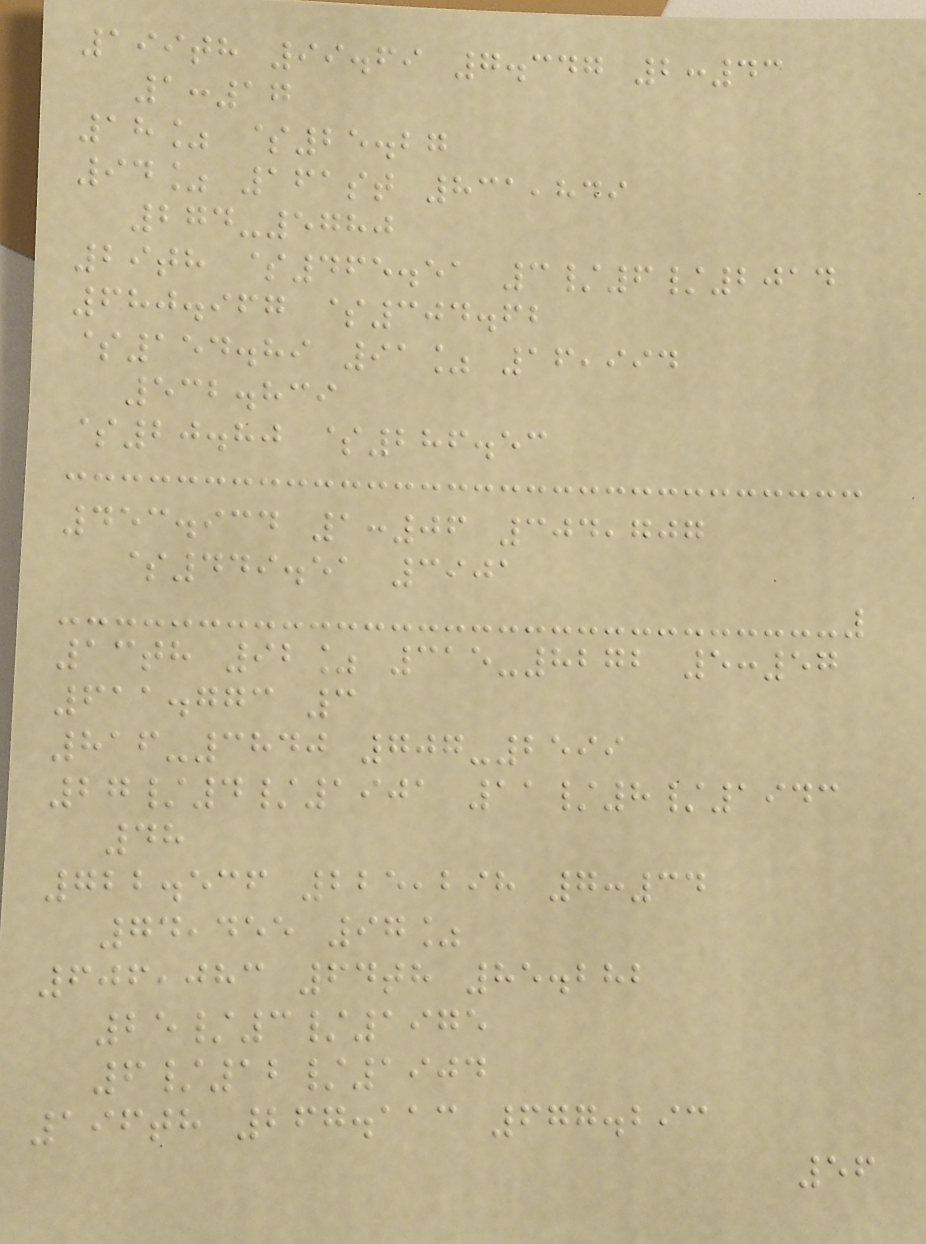199th 99.69 7.347 2:43
1:17
18% $25.27
94% 161st 831,849
274-5780
29th $465.51 3/6/2014
680.967 $304.62
$154.89 91% 16,994
532.839
$20.80 $286.53
453.934 1:06 304,707
$449.51 3901
13th 92% 315-8272 5:57
611.773 3
816-3840 707-2599
27/4/1901 11/8/1943
48
722.536 225,298 7:34
74,455 97%
606,083 64th 85.282
25/3/1975
6/12/1904
196th 267.113 677.293
56
